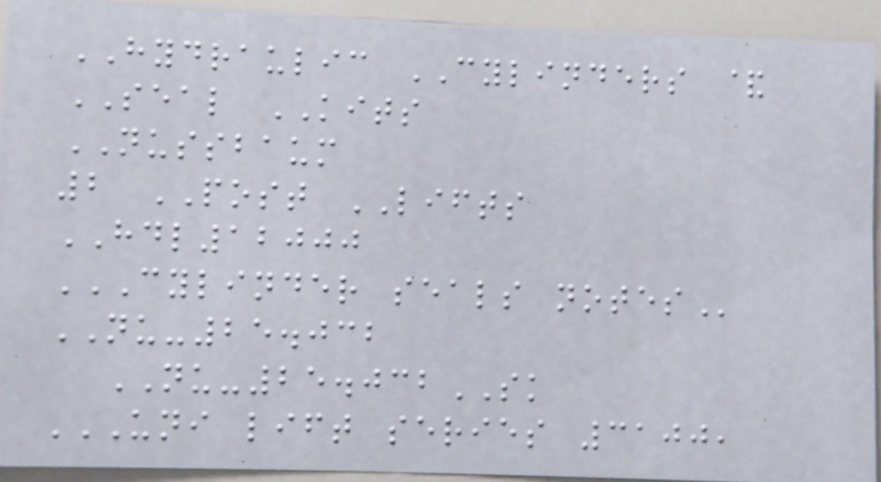HYDRAULIC CYLINDERS &
SEAL KITS
NUSSBAUM
2 POST LIFTS
HDL12000
CYLINDER SEALS NOTES
NU-25.032
NU-25.032SK
UNI LIFT SERIES 3100,
